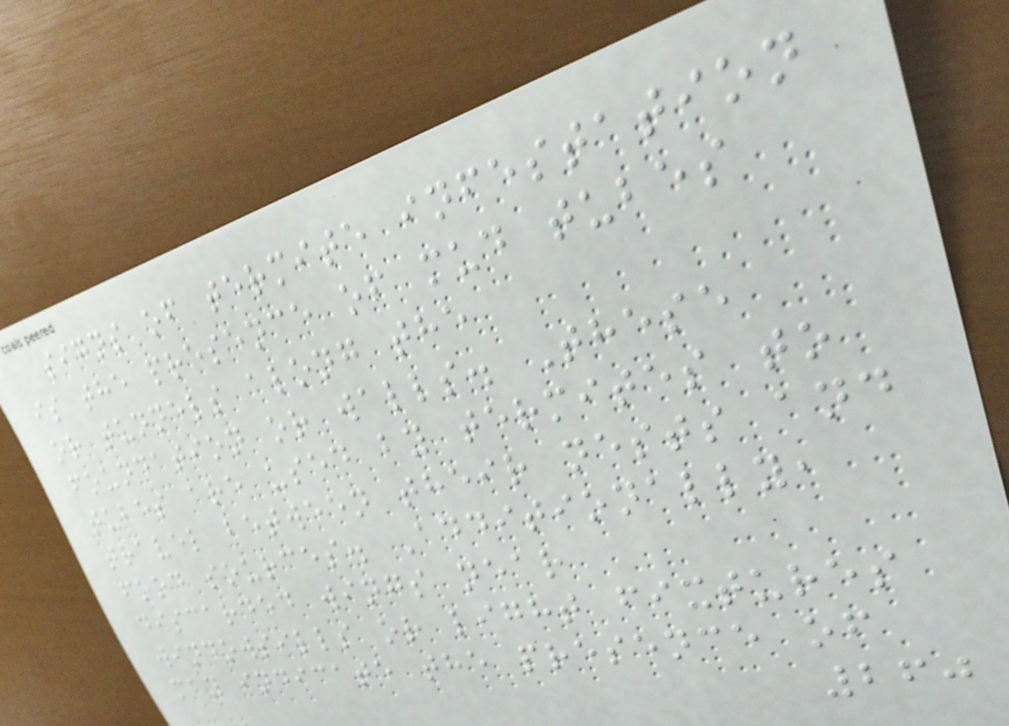signs of termite infestation
is the presence of mud tubes
or tunnels along the
foundation or walls. These
tubes are used by termites to
travel between their nests and
food sources. Additionally,
discarded wings near
windowsills or light fixtures
may indicate the presence of
260
